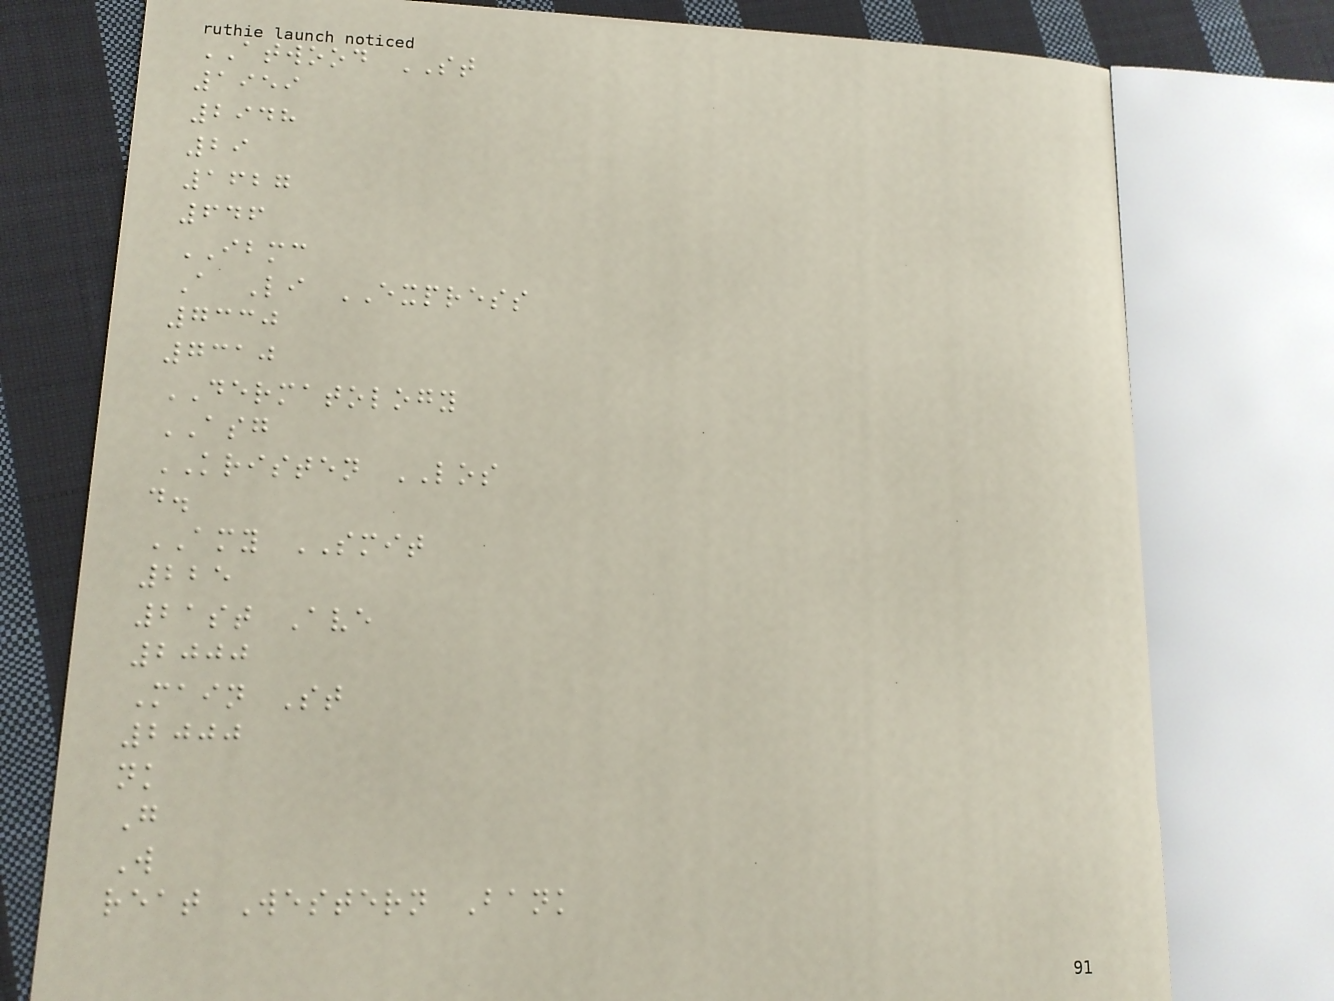ATWOOD ST
1959
2948
29
1627
646
IBMC
A Li EXPRESS
7330
7310
DERMATOLOGY
ASG
KRISTEN LOS
d.
AMY SMIT
225
21st Ave
2000
Main St
2000
nk
G
W
reat Western Bank
